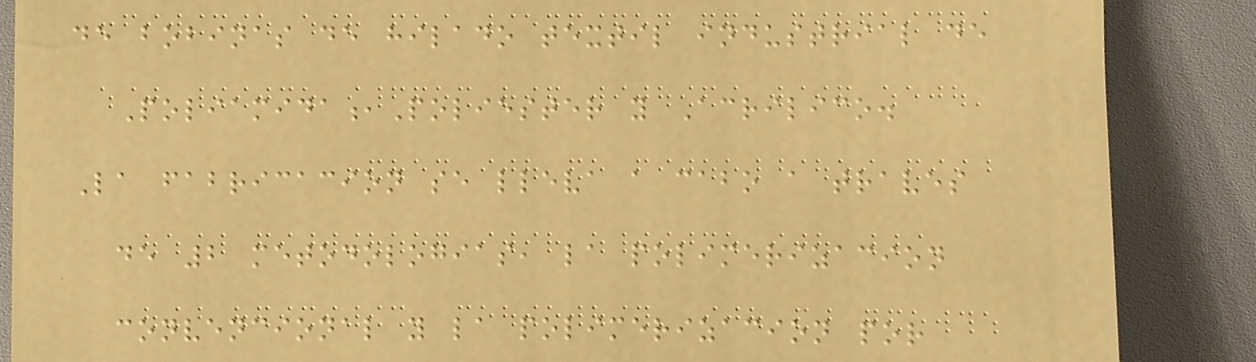de bobinas de hilado textil industrial de
Poliamida,Poliester y Acrilico.
La fabricacion se lleva a cabo a traves
de 2 metodologias, la polimerizacion
convencional y la polimerizacion por
